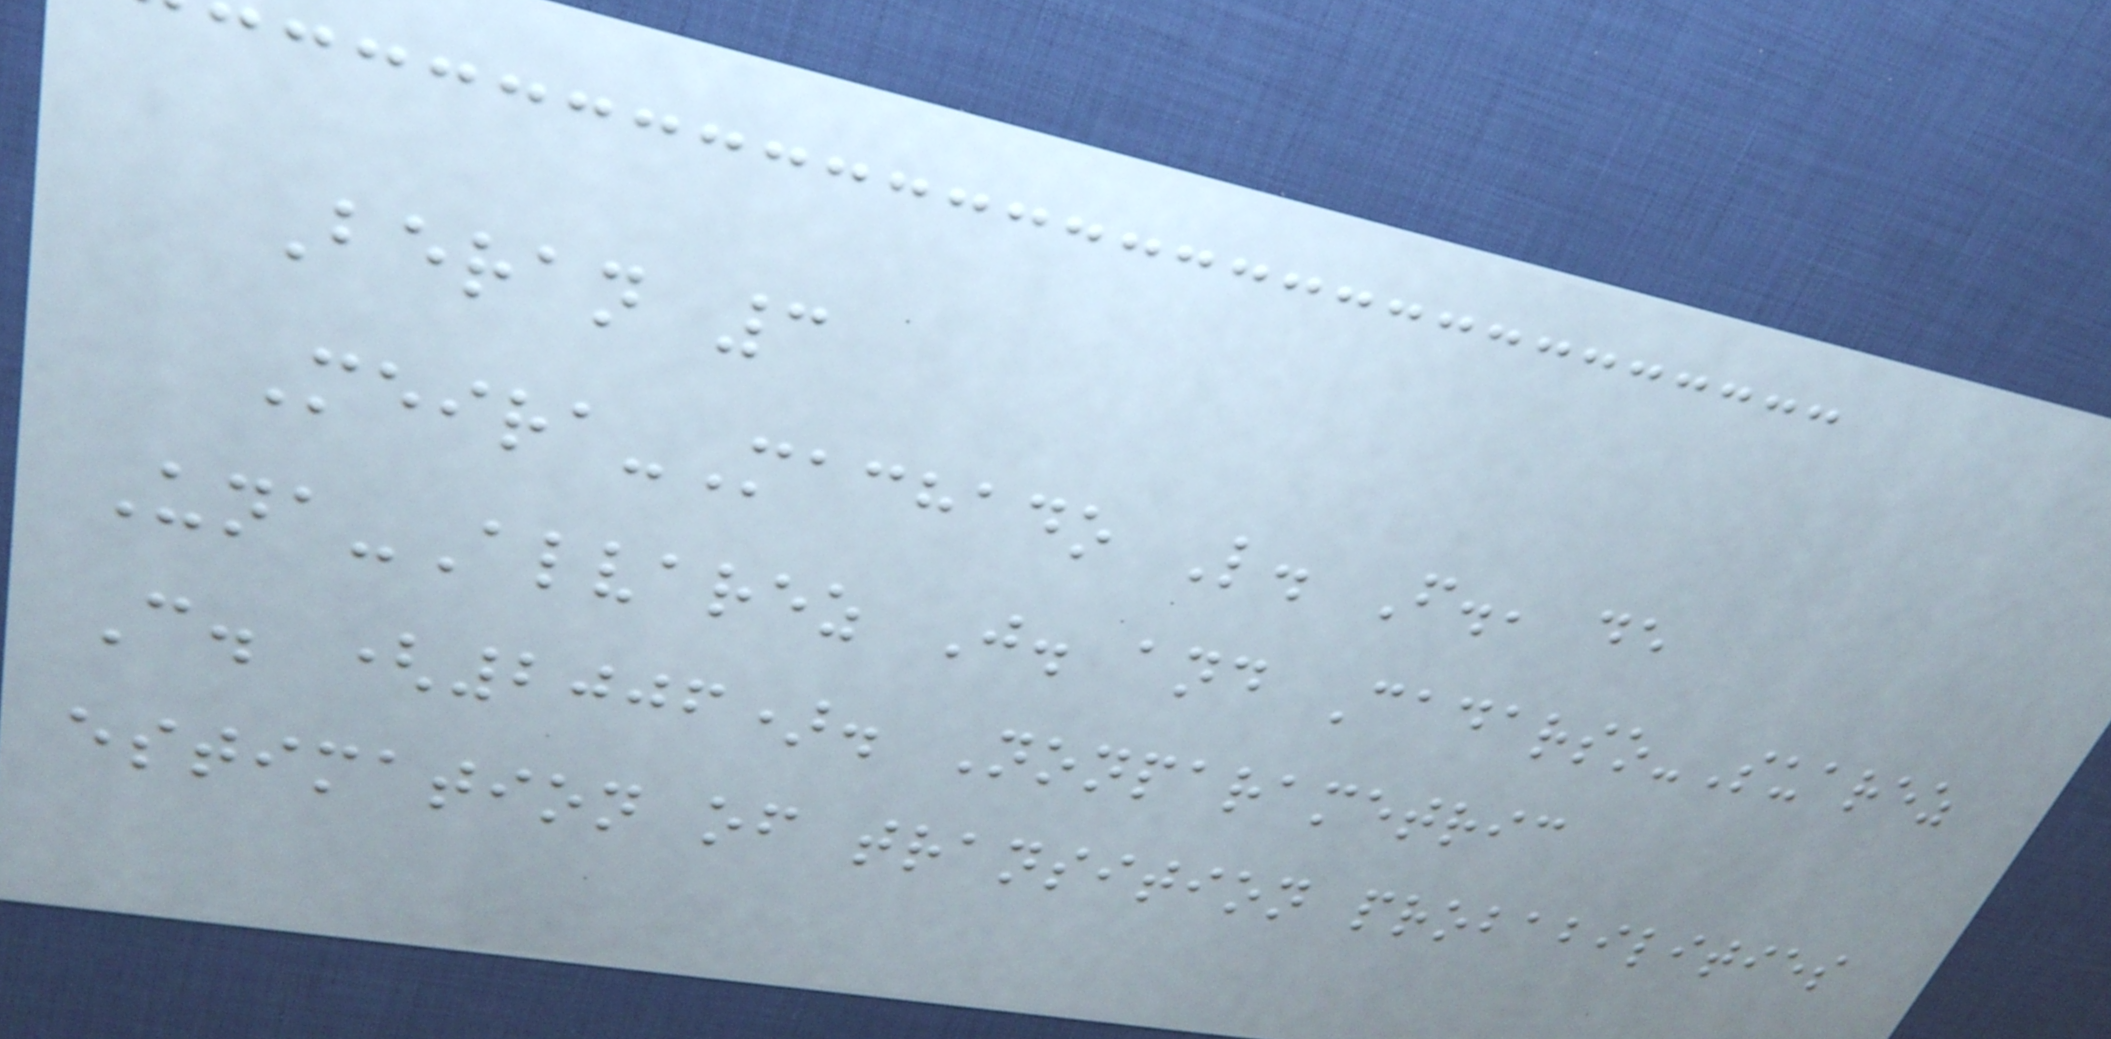Beran 3
Meira-Machado L. F., de
Una-Alvarez J. and Cadarso-Suarez
C. (2006). Nonparametric
estimation of transition probabilities
